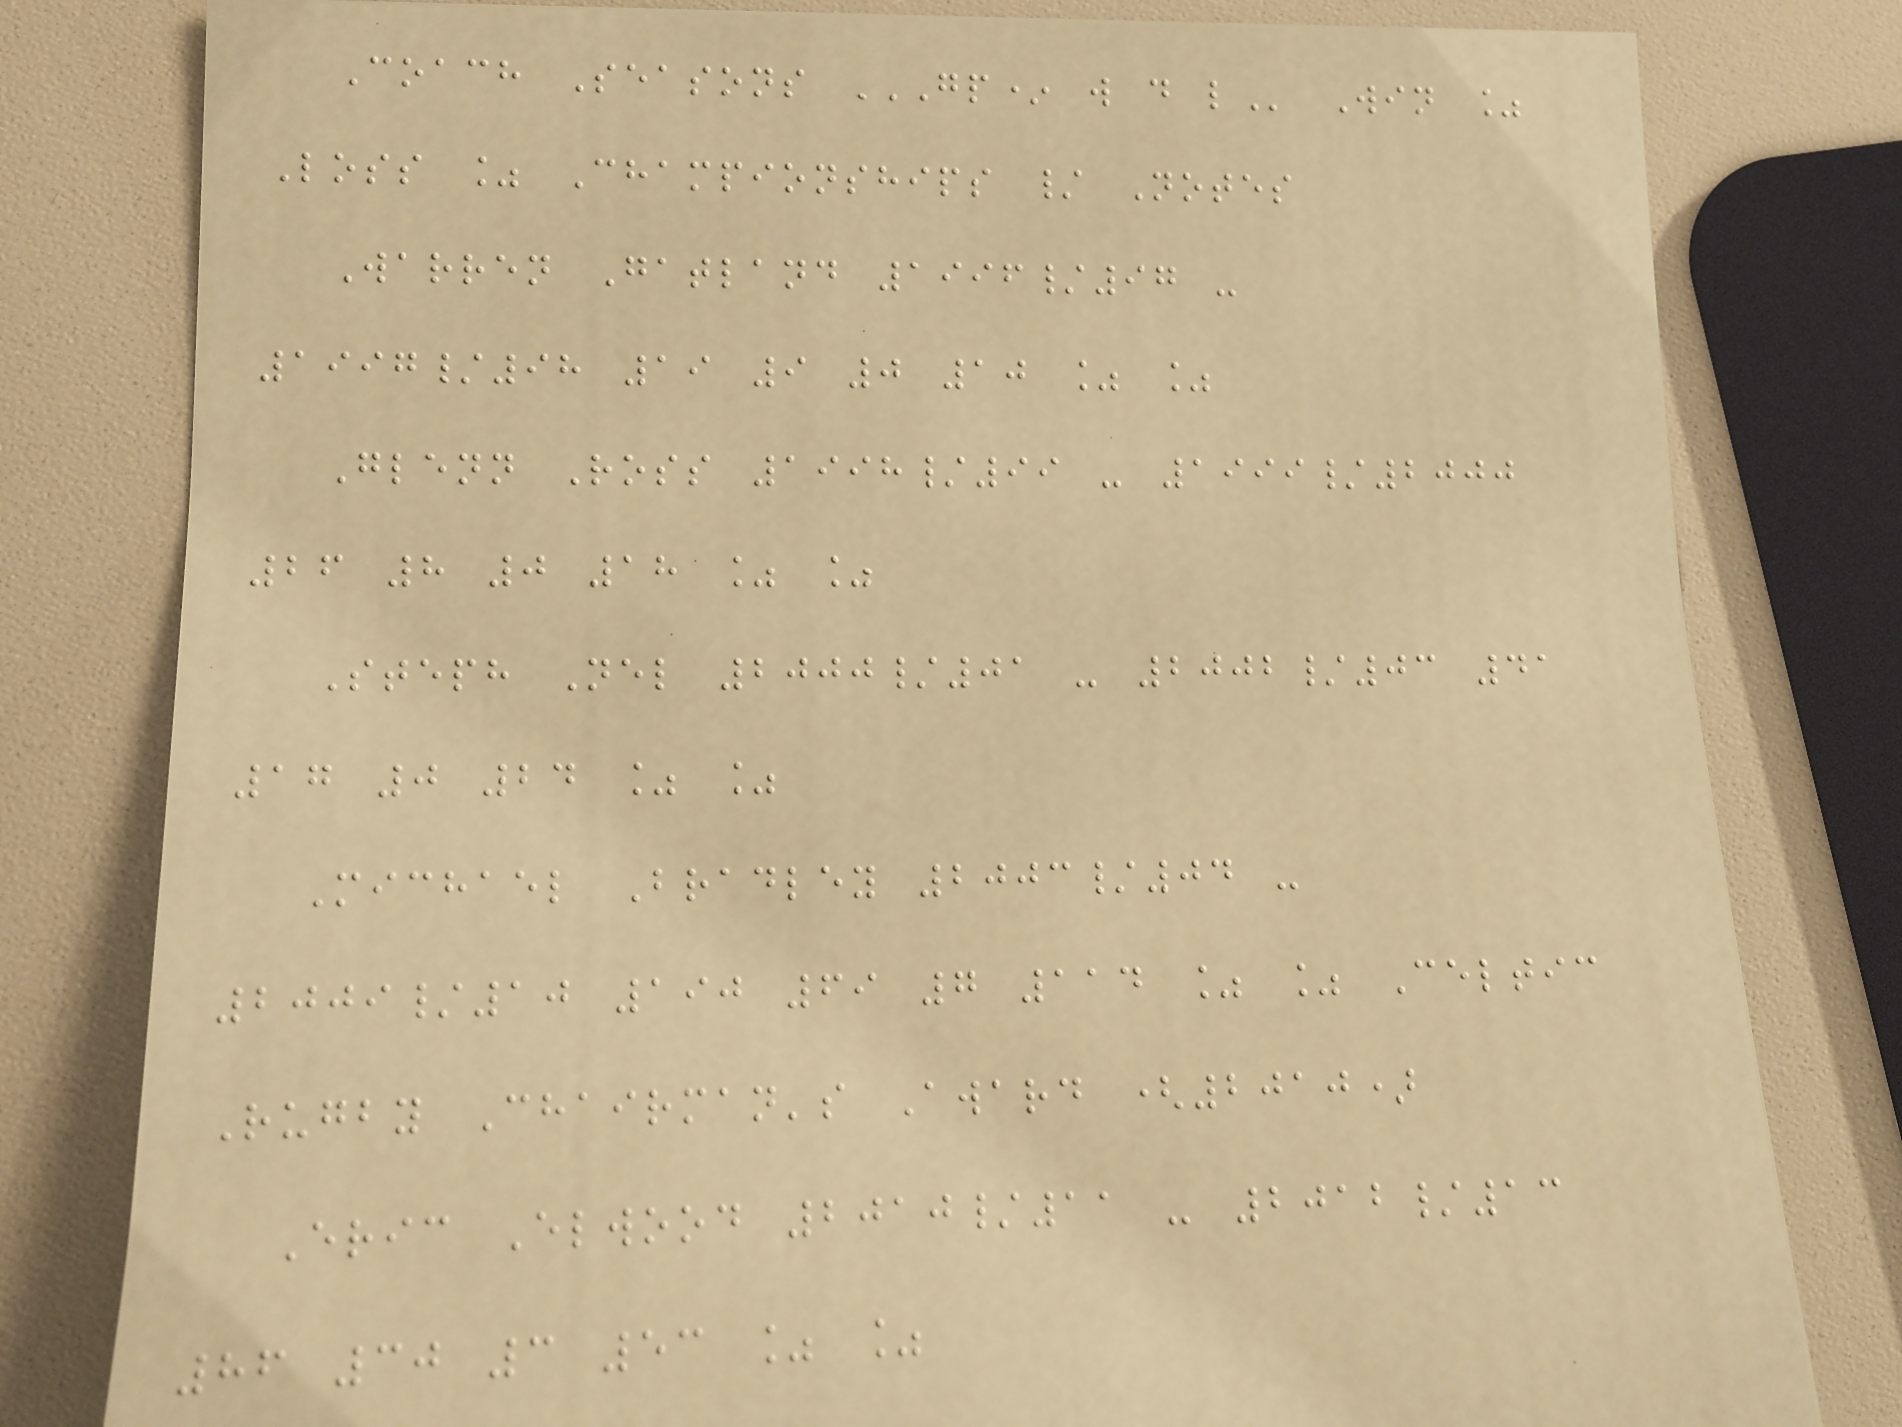Coach Seasons GP* W D L Win %
Loss % Championships / Notes
Warren Gatland 1996/97 -
1997/98 19 9 0 10 % %
Glenn Ross 1998/99 - 1999/2000
26 8 0 18 % %
Steph Nel 2000/01 - 2002/03 41
17 0 24 % %
Michael Bradley 2003/04 -
2009/10 190 69 7 114 % % Celtic
Rugby Chairman's Award (2010)
Eric Elwood 2010/11 - 2012/13
86 30 3 53 % %
